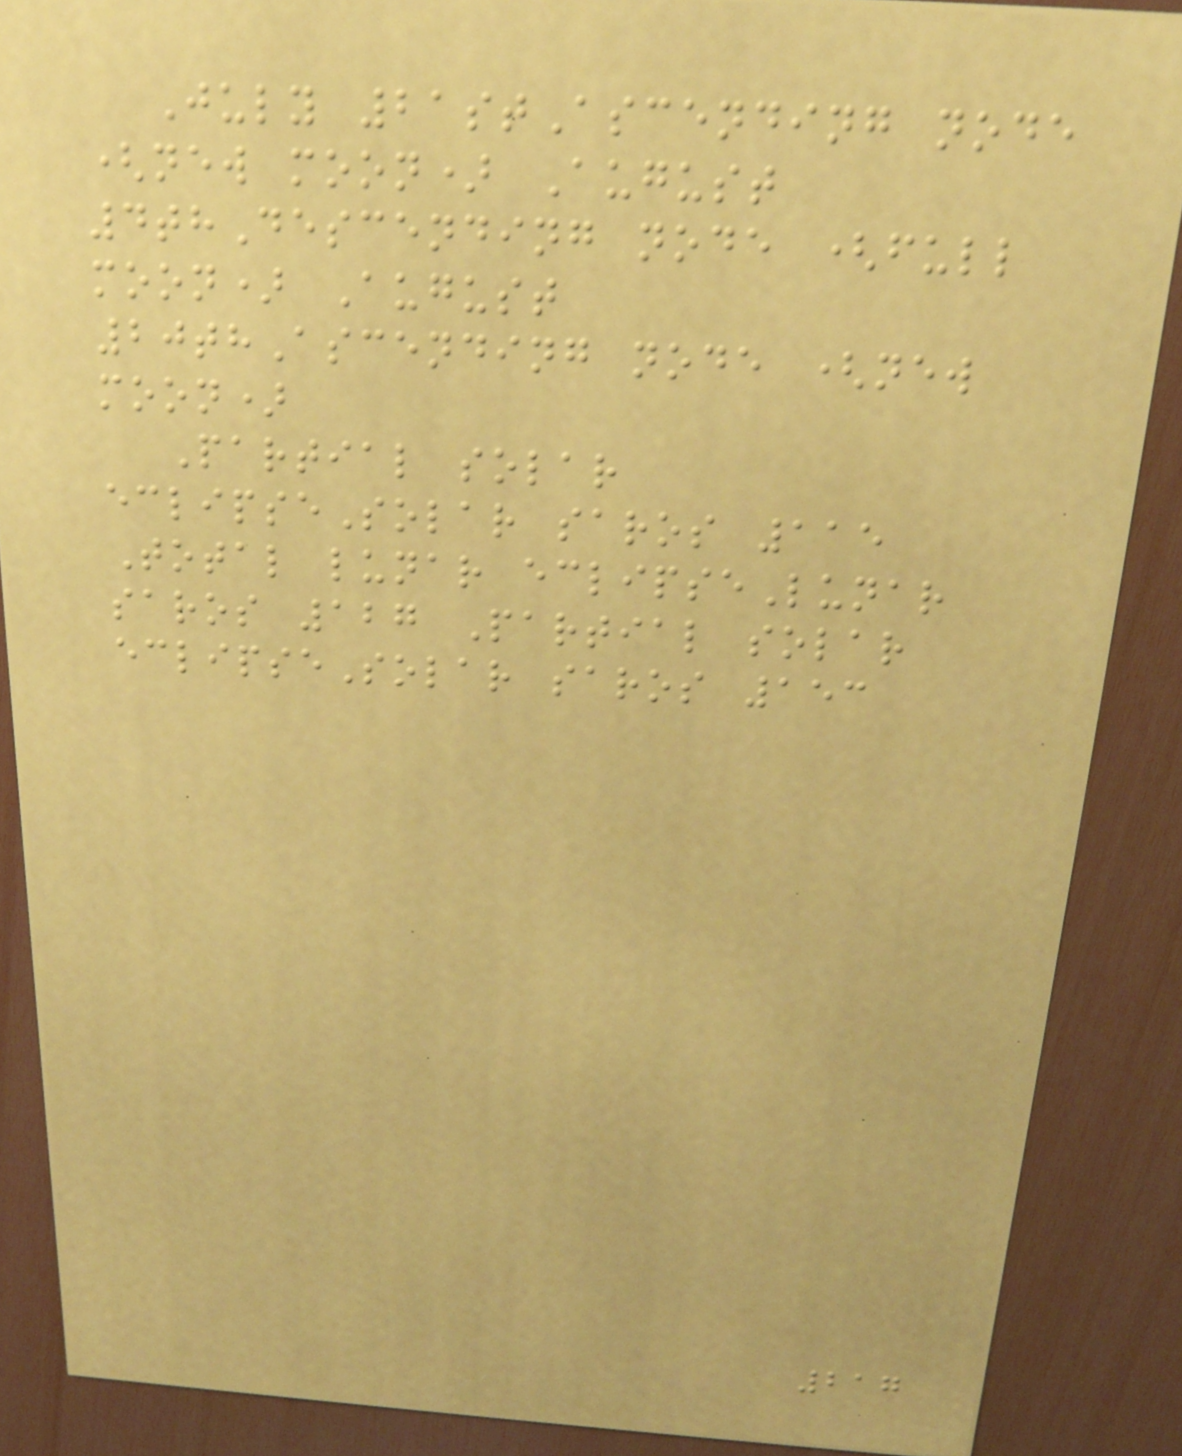July 21stAscending node
(new moon) August
4thDescending node (full
moon) August
20thAscending node (new
moon)
Partial solar
eclipseSolar saros 115
Total lunar eclipseLunar
saros 127 Partial solar
eclipseSolar saros 153
217
